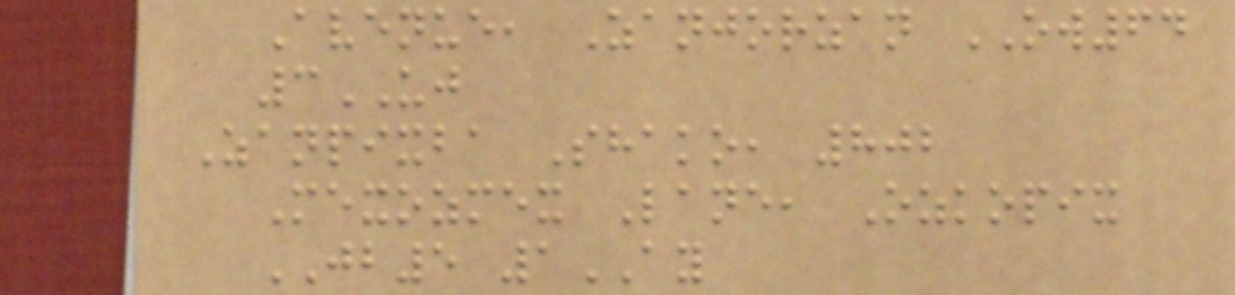Avenue, Zanjorzan OW64
3UJ
Zanpixba Shako, 802
Mexozmex Lane, Ozkopix
JB5 1AY
